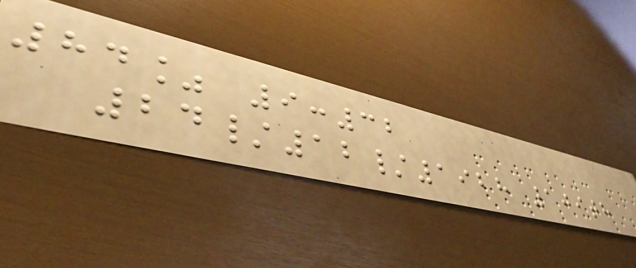84% 9:32
24/12/1928 109th
